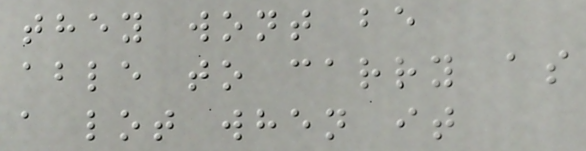they wont be
able to carry as
a lot when it
